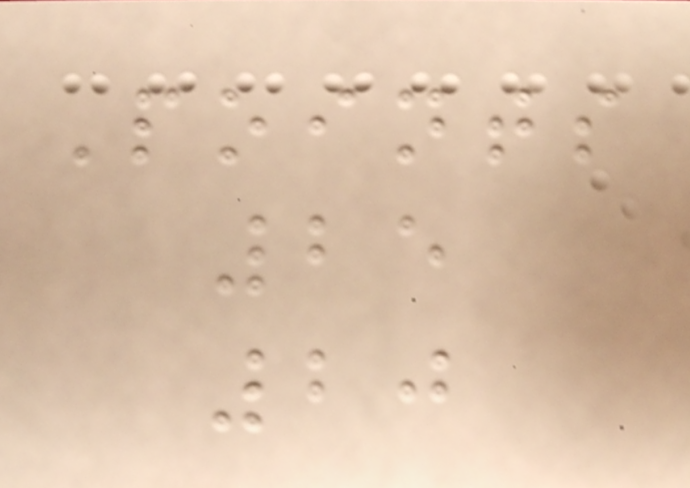Points
25
20
